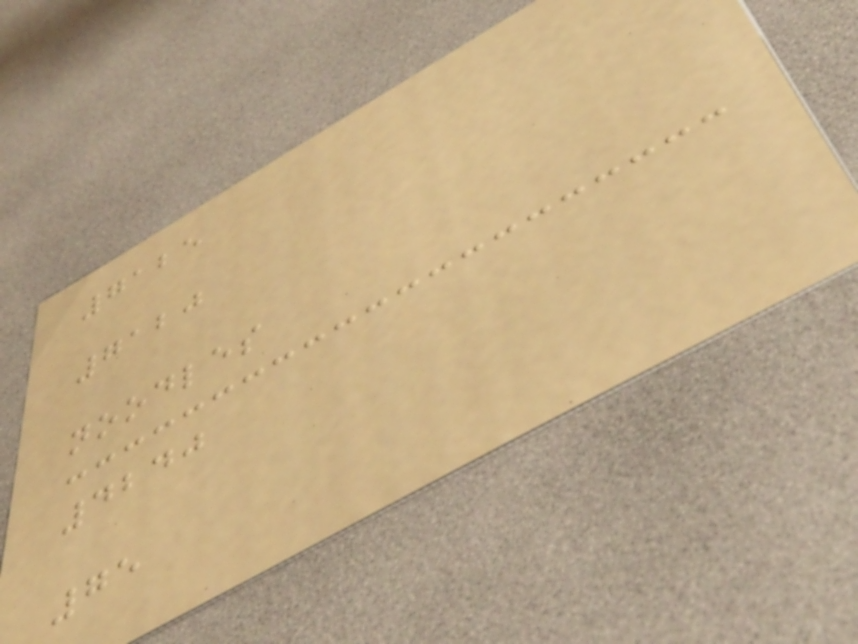7125
7120
noodles
4240
75
